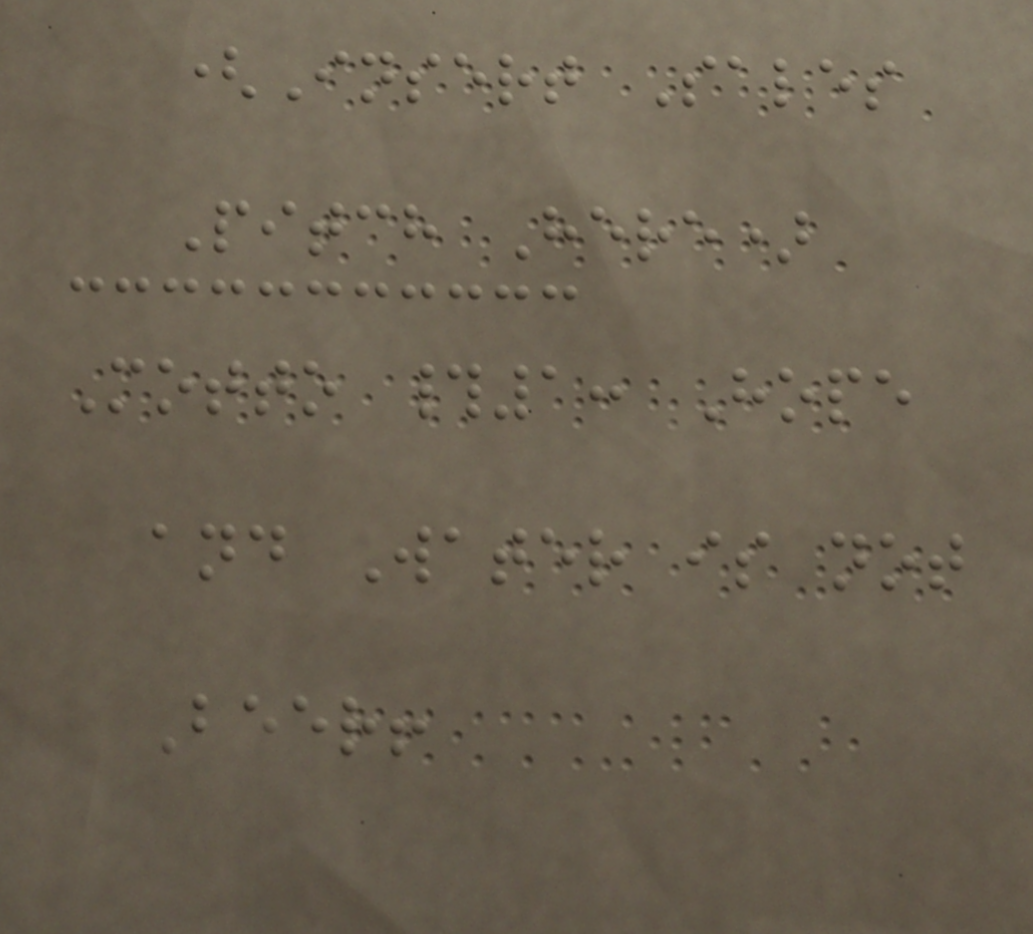(Insert Sales
Pitch Here)
Motto #1: Hope
and Water is not
Beer!
